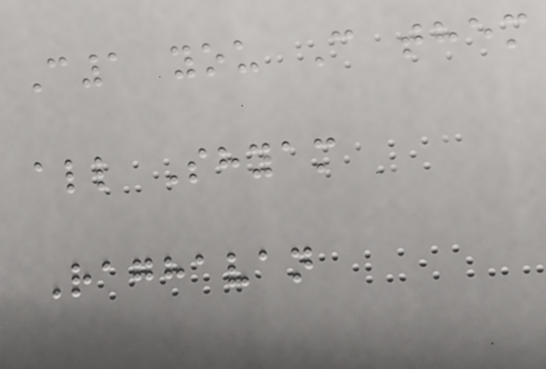C1 you C them
all Shyam
Raghavan
